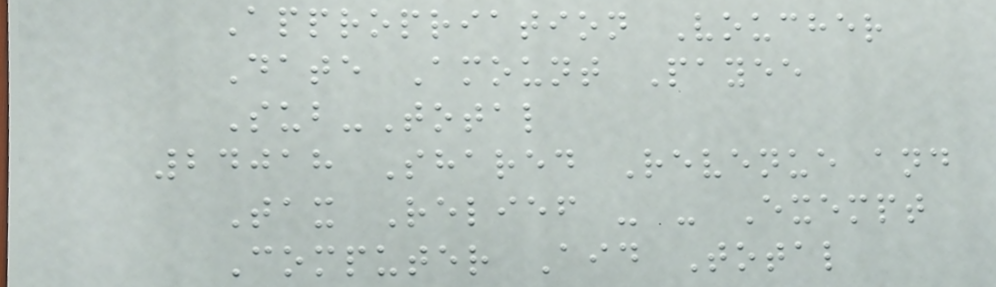Appropriation Voucher
Date Amount Payee
Sub-Total
24018 Shared Revenue and
Tax Relief - - Exempt
Computer Aid Total
